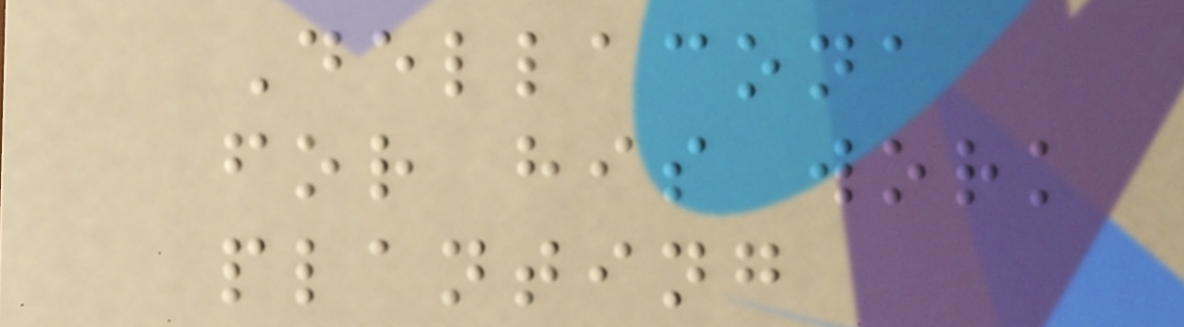Dellacona
for his work
planting
